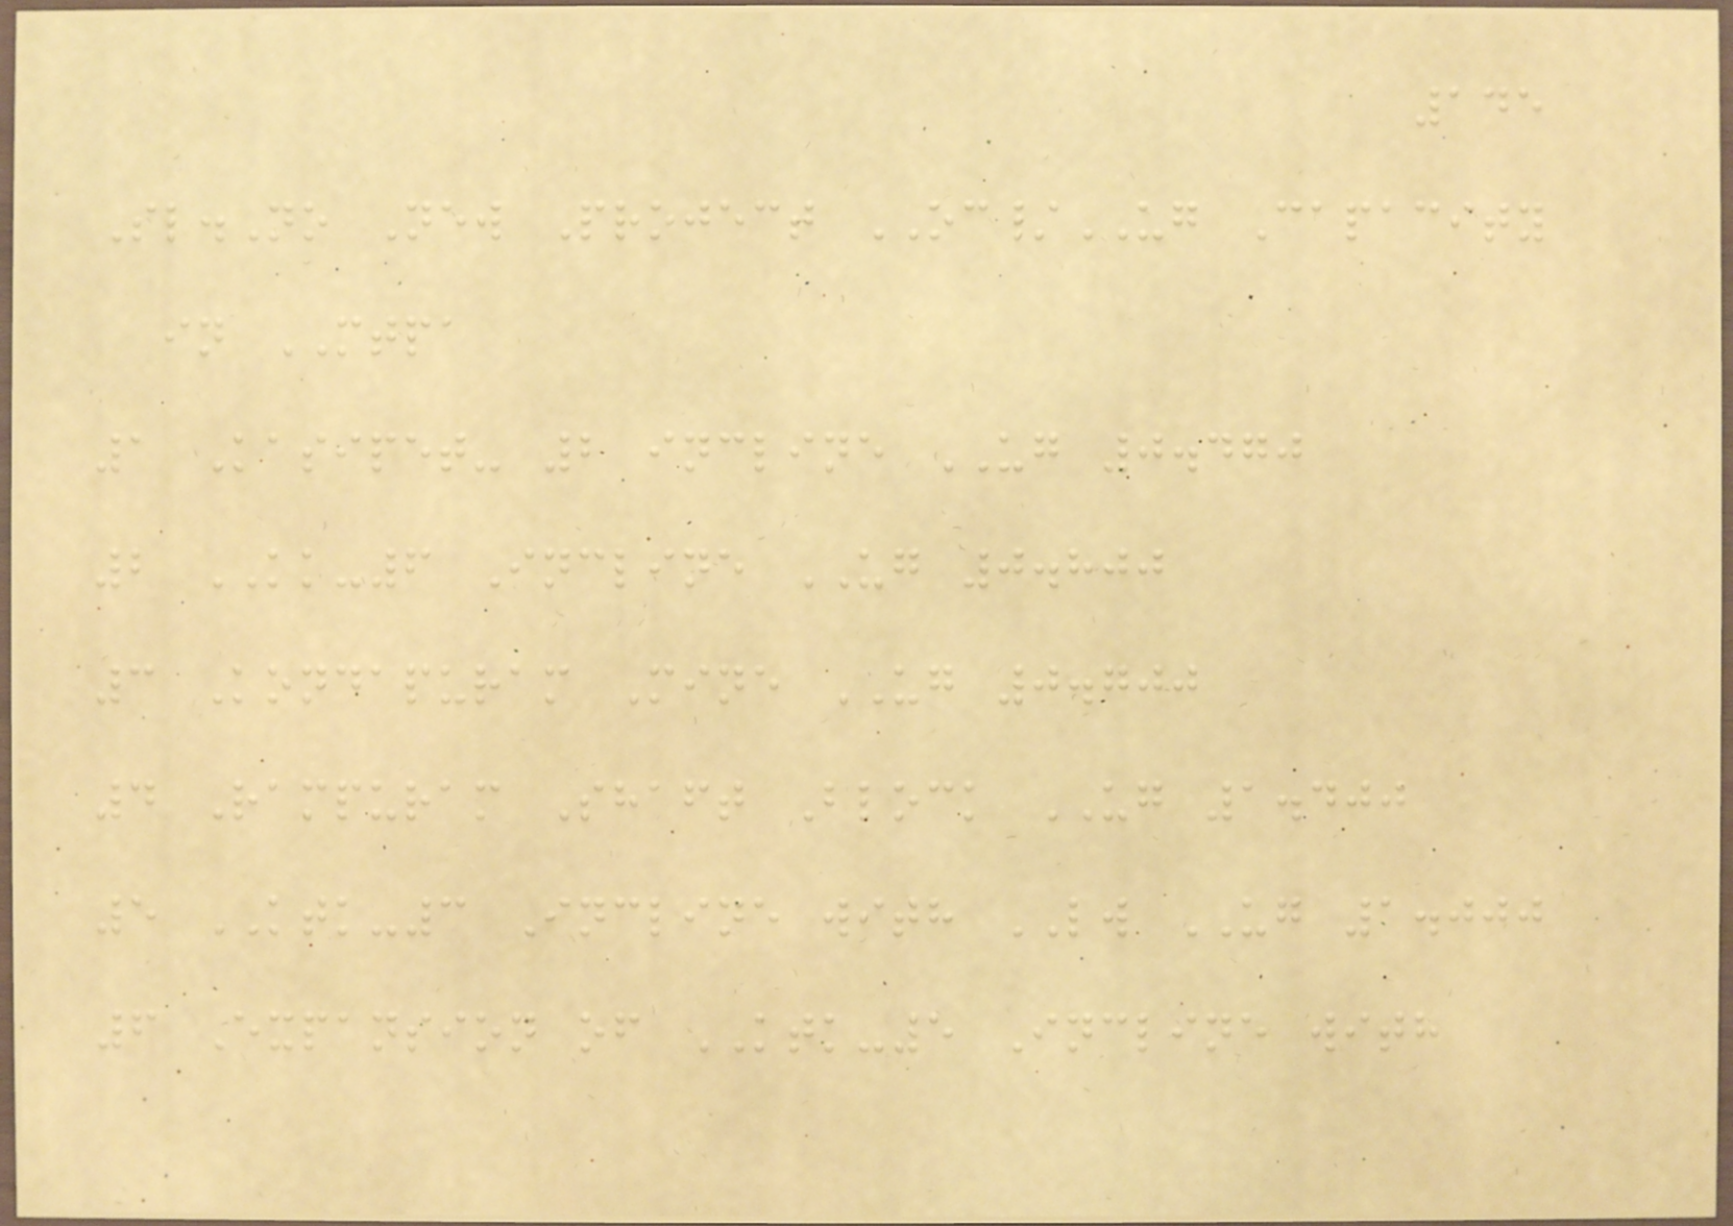145
Sl.No New Project OC/UG Capacity
in MTPA
1 Kasipet- 2 incline UG 0.470
2 KK-6 Incline UG 0.800
3 Kondapuram Mine UG 0.700
4 Rampuram Shaft Block UG 1.400
5 KTK-3 Incline with LW UG 1.000
6 Expansion of KTK-5 Incline with
